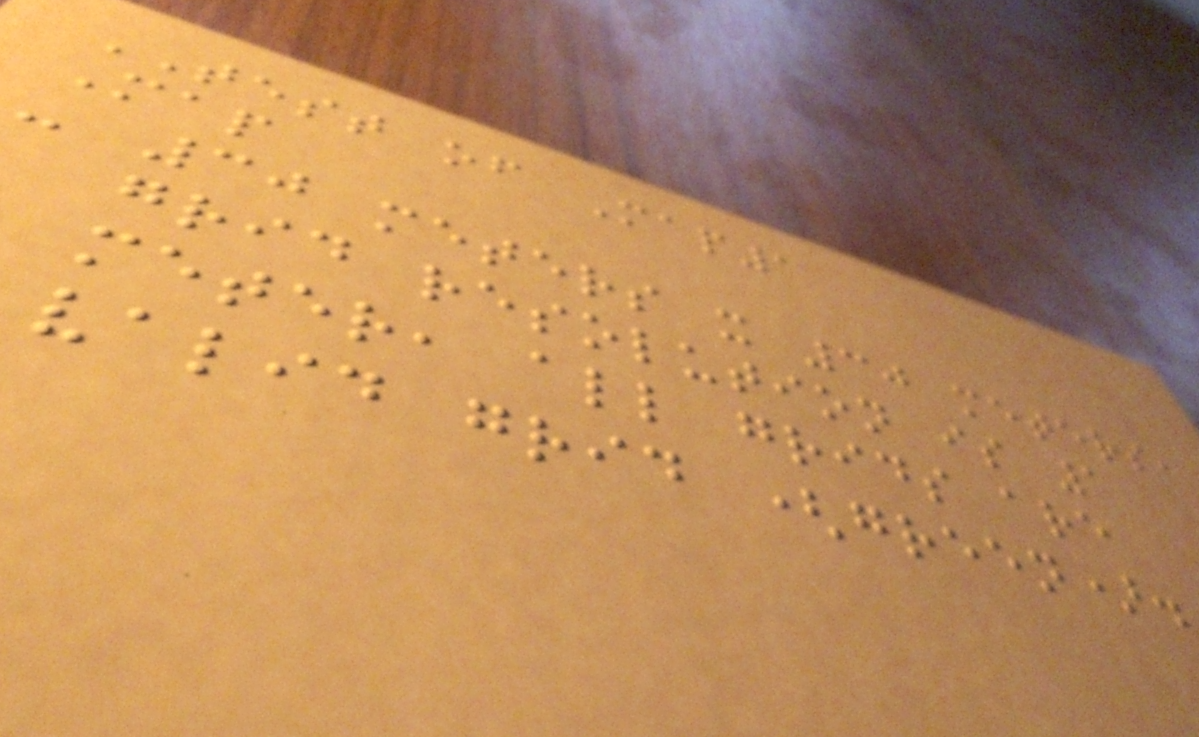TEST of Map1
Map
- 30 meters x 30 meters,
grid resolution is 1
meter, all grids are
valid grid (green).
